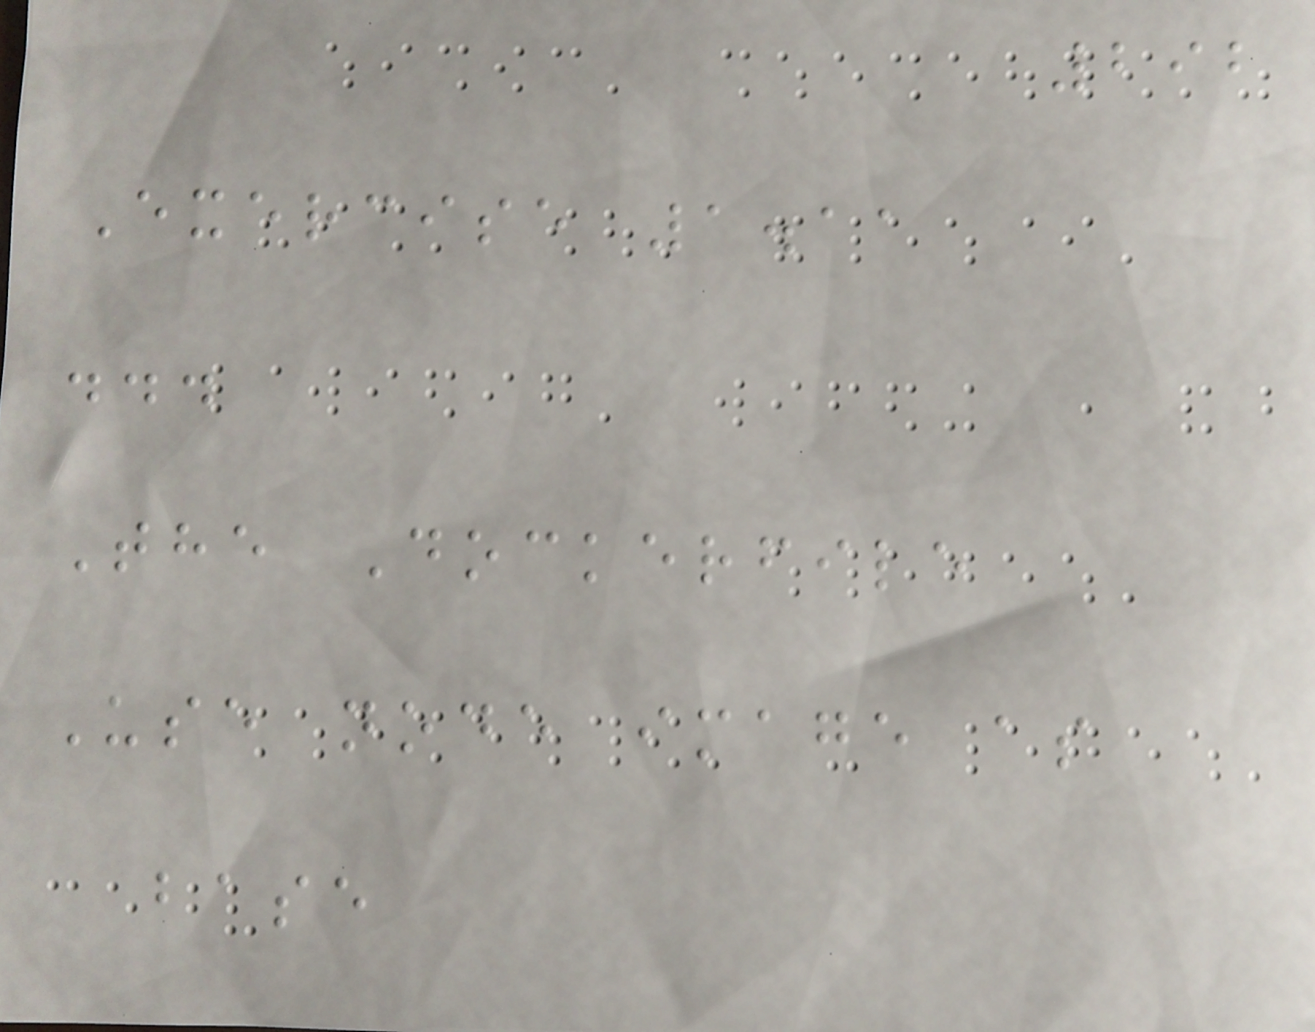292
Exercise 1.11
...
The Dockerfile
Use node image as
base
